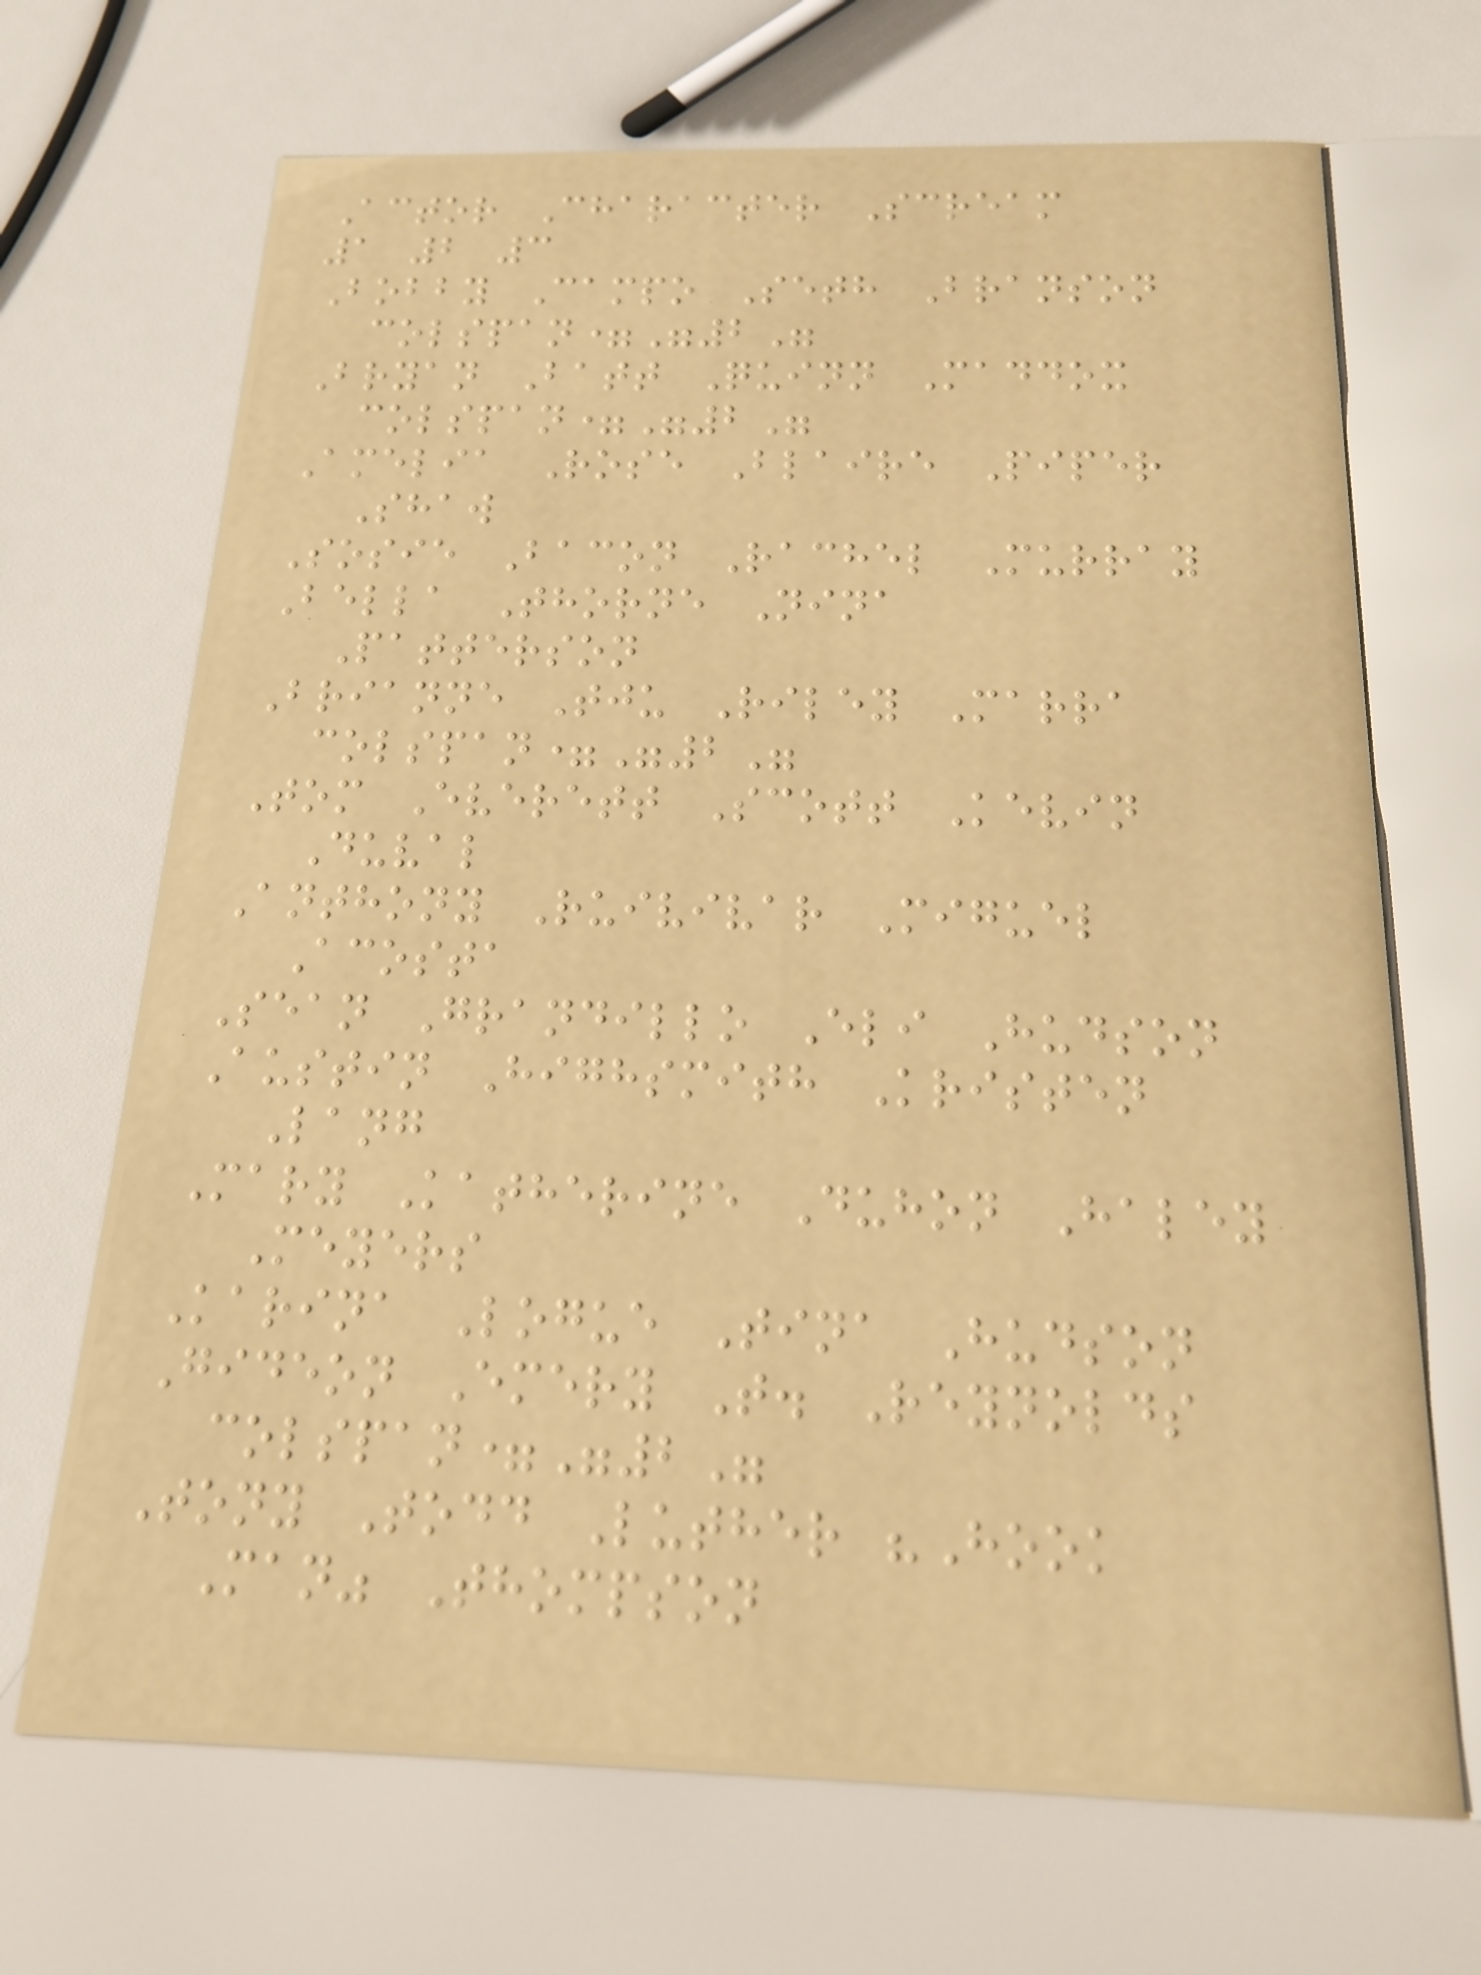Actor Character Scream
1 2 3
Bobby Campo Seth Branson
colspan="2"
Bryan Batt Quinn Maddox
colspan="2"
Amelia Rose Blaire Piper
Shaw
Sosie Bacon Rachel Murray
Bella Thorne Nina
Patterson
Brianne Tju Riley Marra
colspan="2"
Tom Everett Scott Kevin
Duval
Anthony Ruivivar Miguel
Acosta
Sean Grandillo Eli Hudson
Austin Highsmith Kristen
Lang
Mary Katherine Duhon Haley
Meyers
Karina Logue Tina Hudson
Gideon Emery T. Reynolds
colspan="2"
Tony Todd Luther "Hook
Man" Thompson
